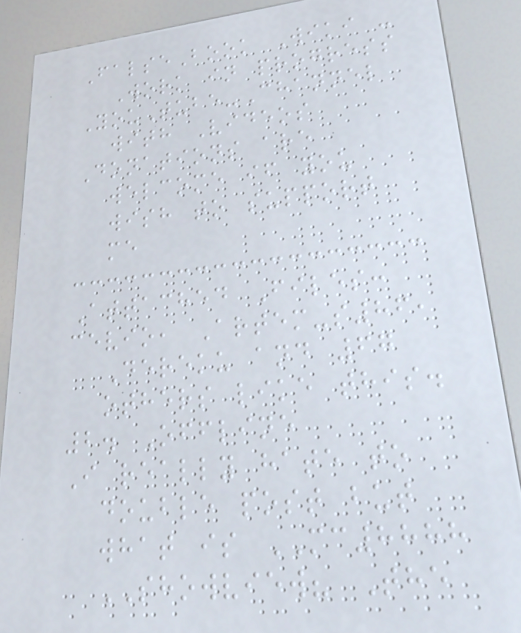FalseBook Wiki -
Work in progress
YouTube-Channel
with Videos
Donations are
welcome if you
wish to support
me
Attached Files:
cevio, Artem-s86,
Dereku and 67
others like this.
2. Offline
I really hate to
double post but
what is MC8888
SHOWVIEW? The
